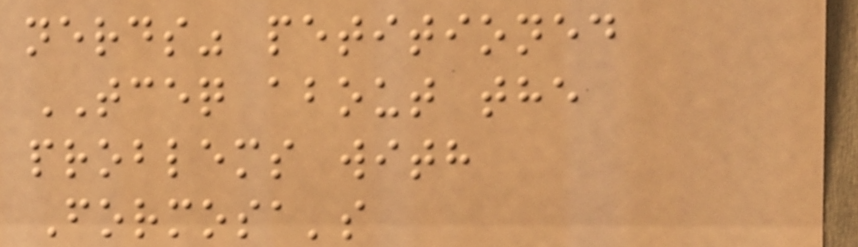nerds" petitioned
TCEQ about the
problems with
Formosa's
